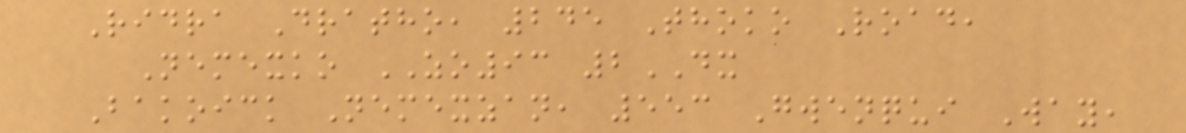Ridra Dratho, 245 Thoko Road,
Nemexko ZO93 2DX
Bakoick Nemexzan, 553 Gwenqui Way,
